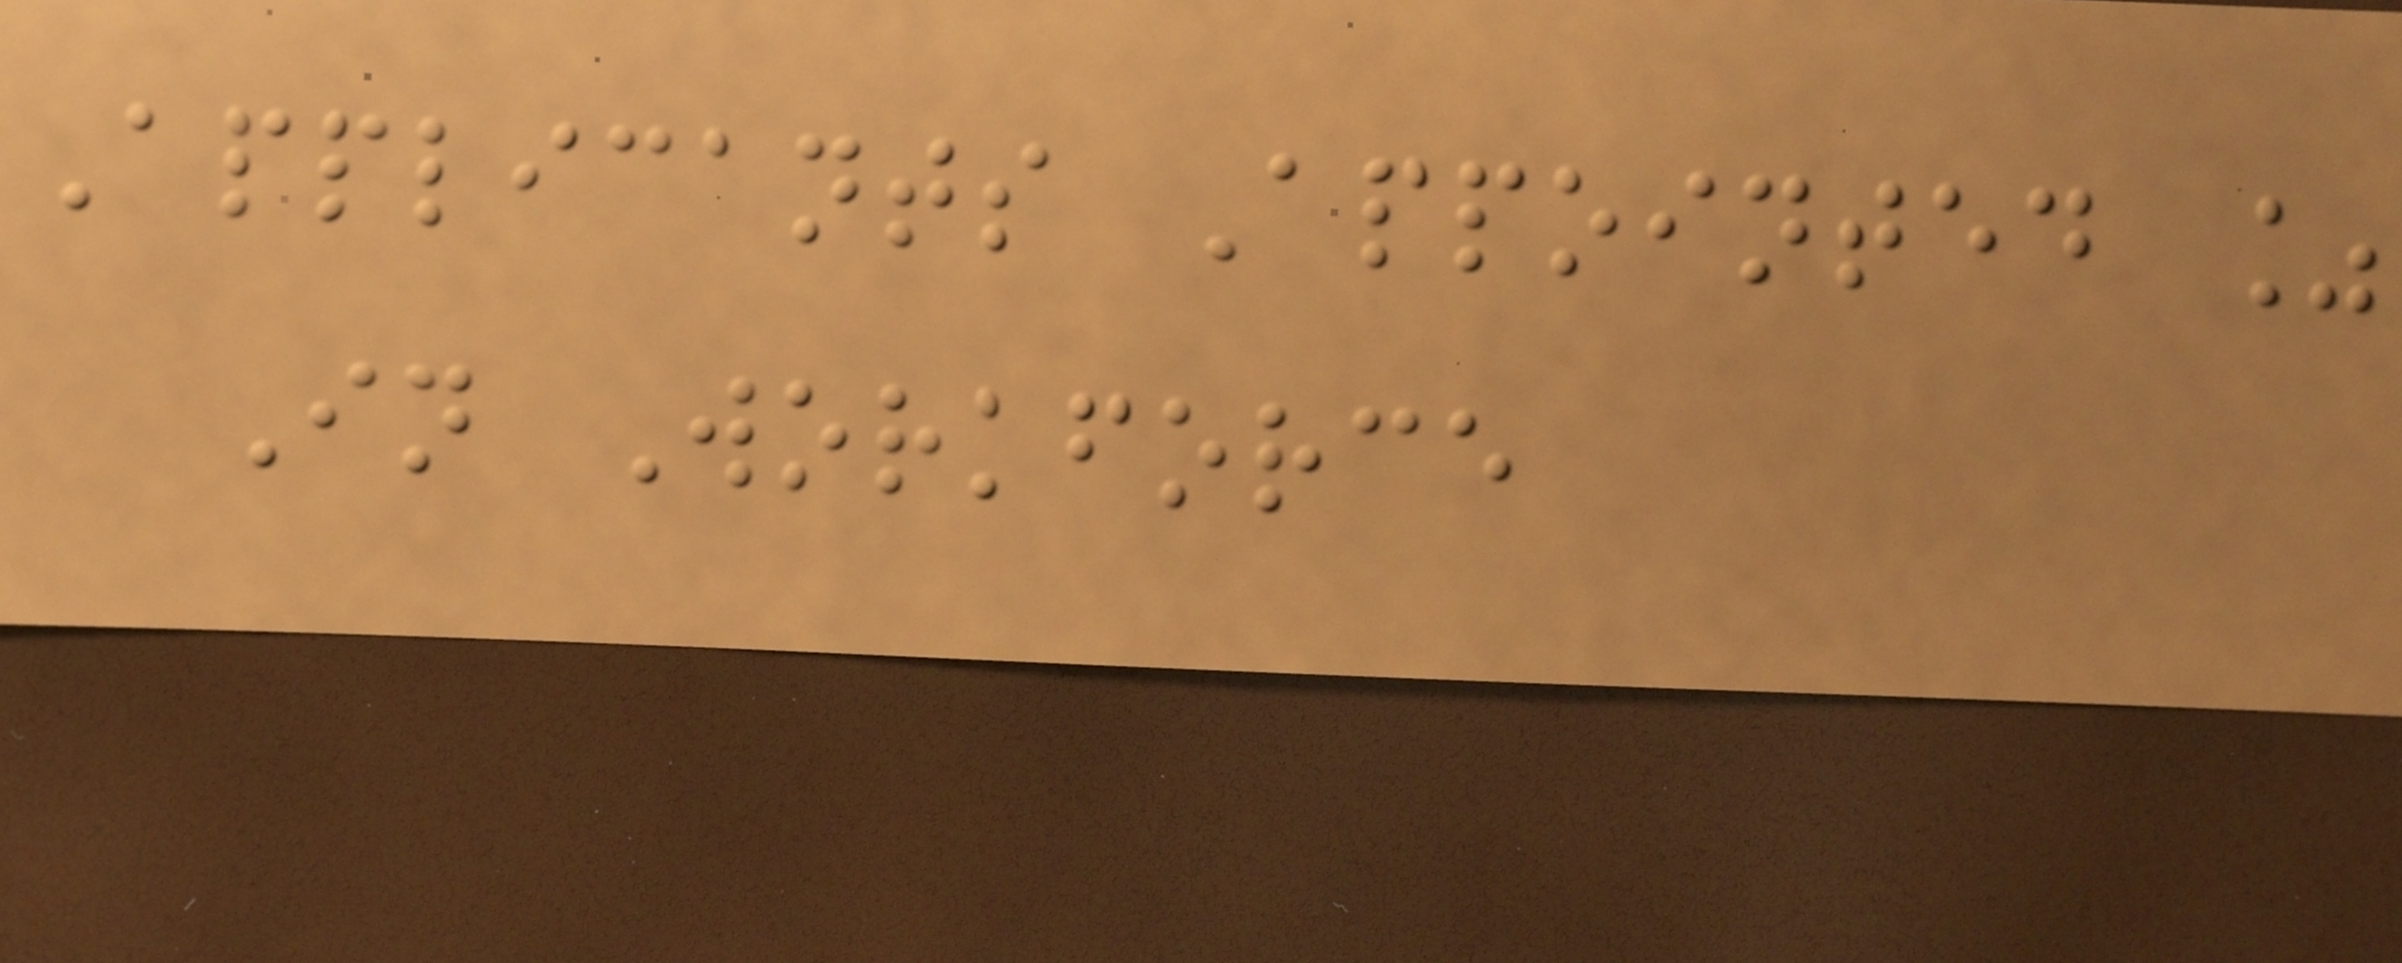Applicants Appointed %
In Workforce
